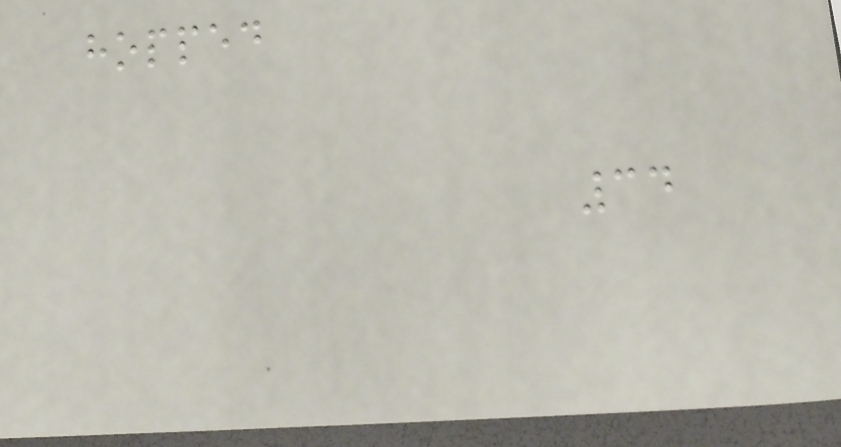hopped
34
